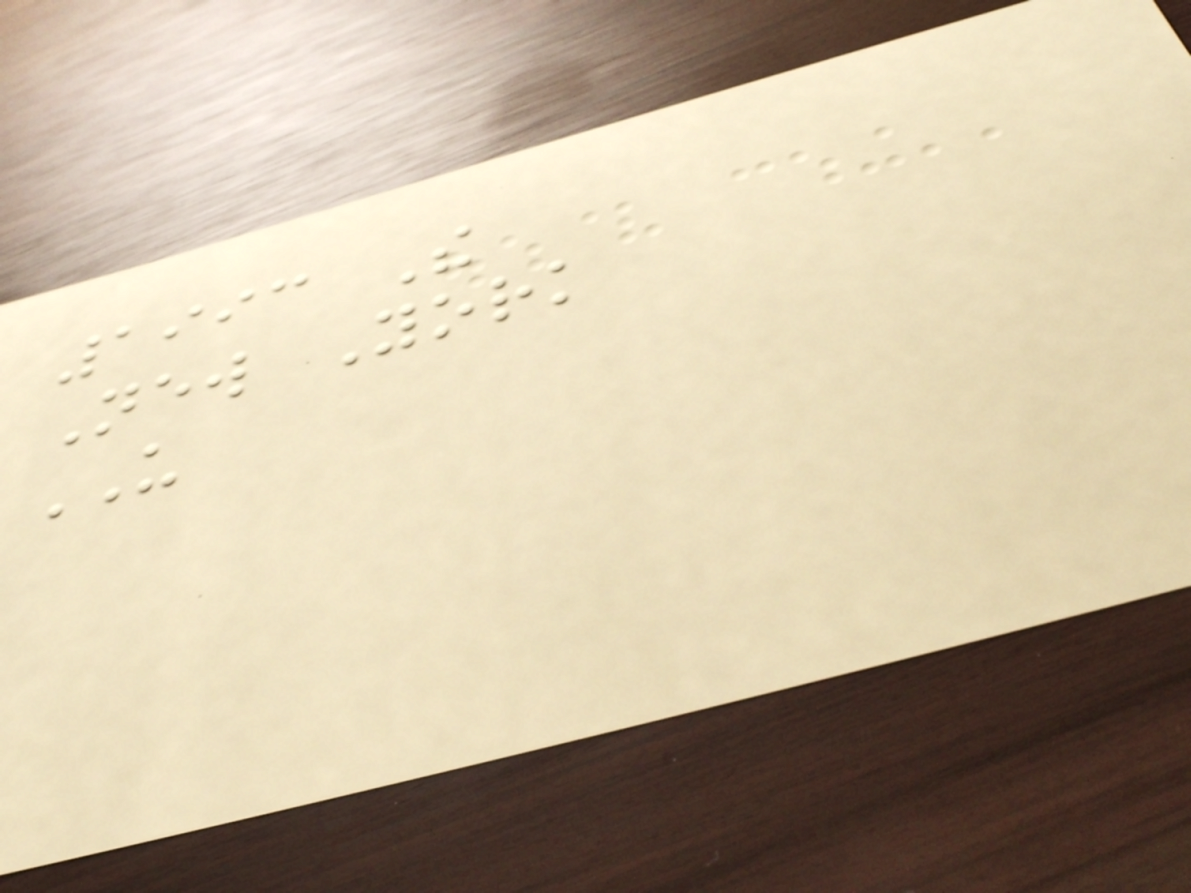1993 The
New York
US
